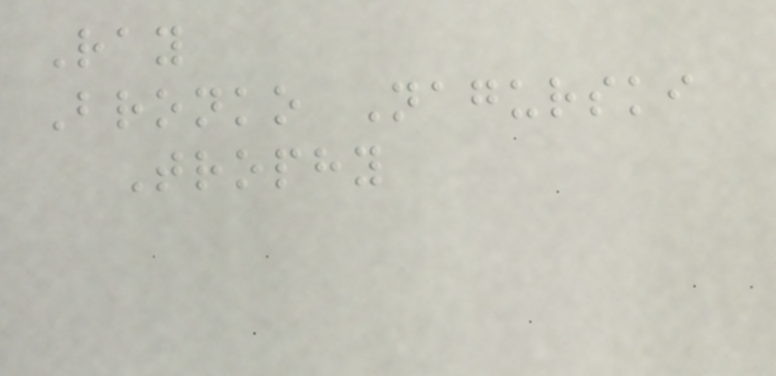Ray
Bronko Nagurski
Trophy
